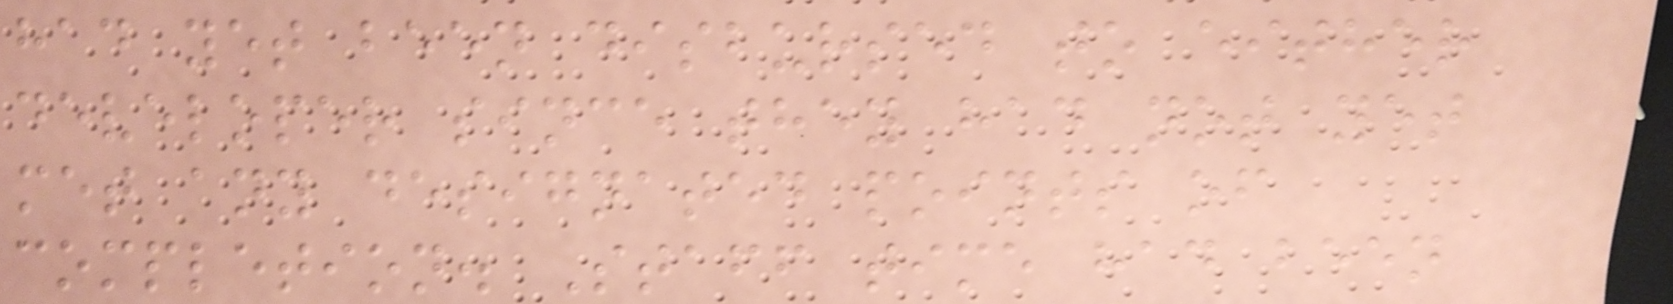had yet been disbursed to either
developer since they had not yet
met any designated points of
completion. Staff time had been
